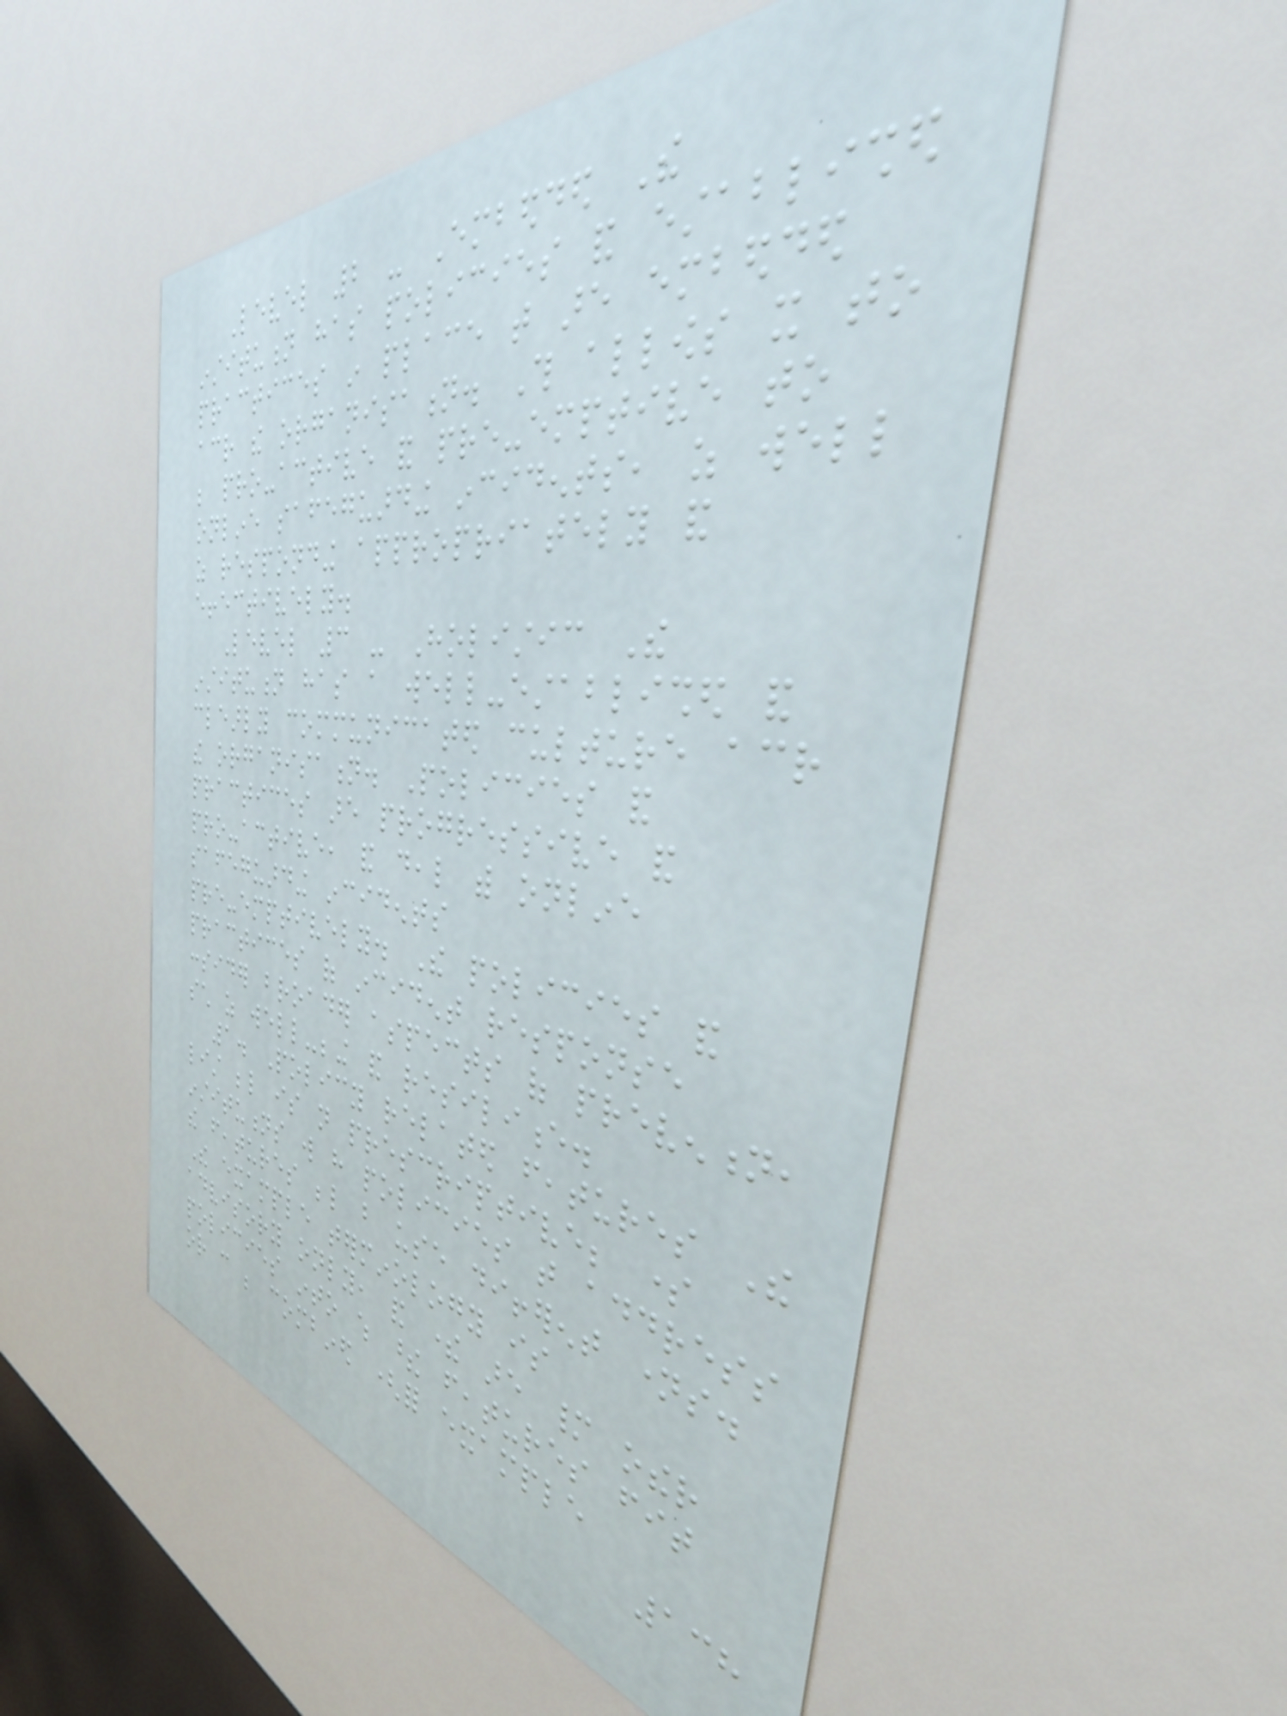Level 2 - Embedded The
institution has policies and established
practices in place that are embedded
across the organisation. This allows it to
be pro-active and pre-emptive to
online safeguarding incidents, as well
as responding appropriately and
effectively.
Level 3 - Holistic The
institution has a well-established and
clearly communicated culture across
the organisation. Policies and
practices are progressive and
pro-active, and deal with online
safeguarding incidents
pre-emptively. The policies and
practices of incident response
consider broader aspects of prevention,
such as well-being and resilience.
1. Policy related features The
list below is not prescriptive; some
institutions will have policies that address
the features below but use different names.
The example terminology is
advisory only, and there are many other
policies into which these features fit
or can be combined (for example
138
